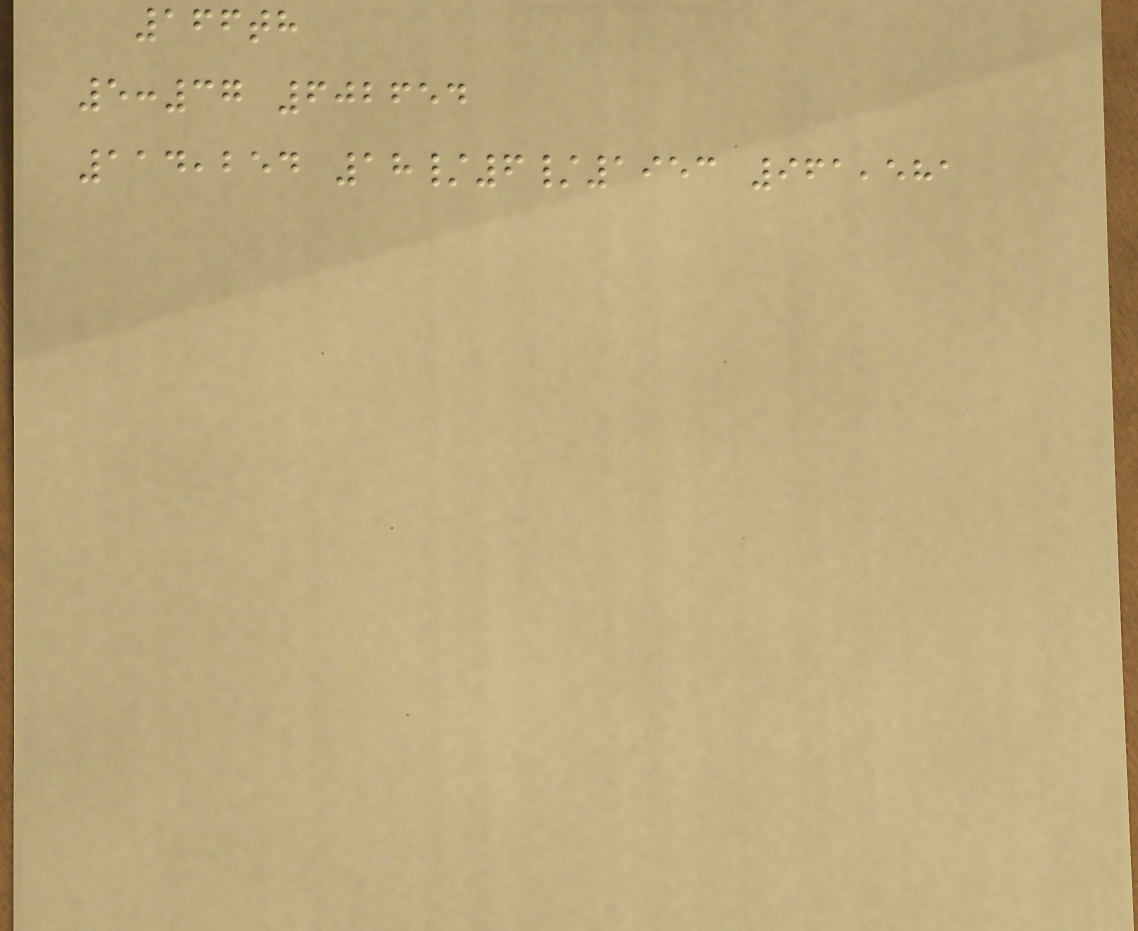166th
5:37 602654
114,254 18/6/1953 961,581
